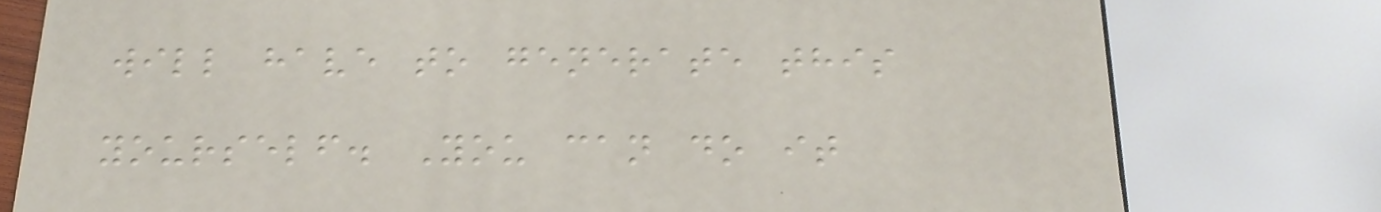will have to generate this
yourself. You can do it
